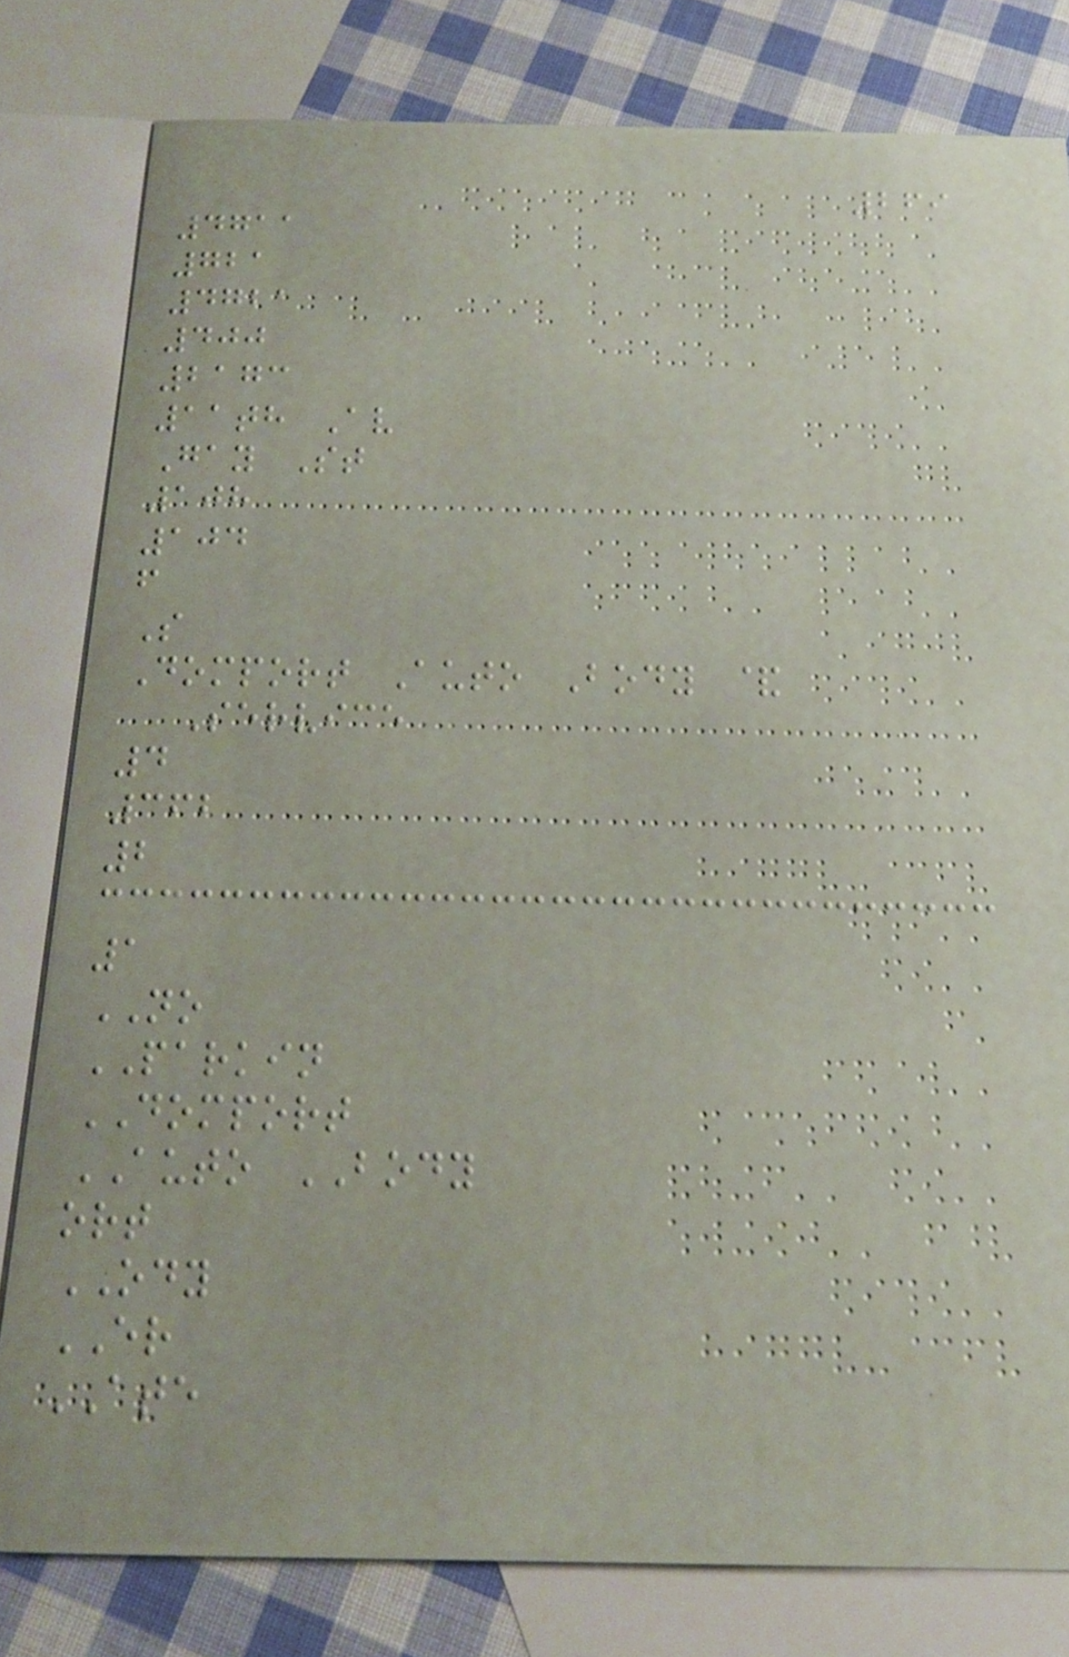269
4711
721
4721
400
2173
11th Av
Gay St
108
104
f
S
Domport Auto Body &
Service
4
362
2
1
NO
PARKIN
DOMPORT
AUTO BODY
ort
ODY
ER
ATE
